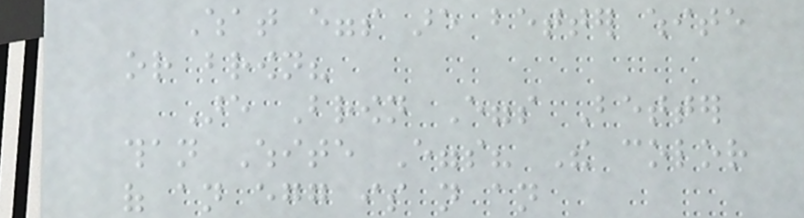What eggs are better white
or brown?
Are Brown Eggs Better
than White Eggs? The color
of an egg is not an
